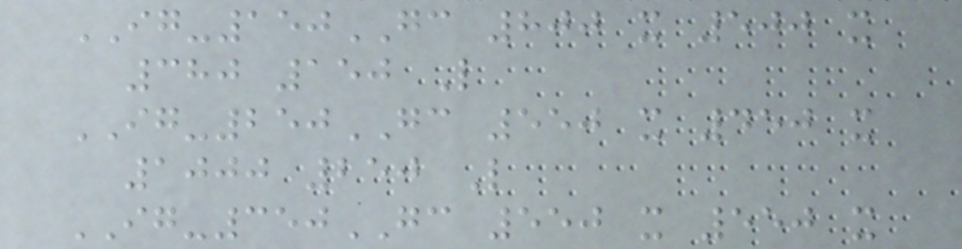IG-150GC 800 x 500 x
380 150 L
IG-250GC 550 x 450 x
1000 250 L
IG-350GC 550 x 550 x
